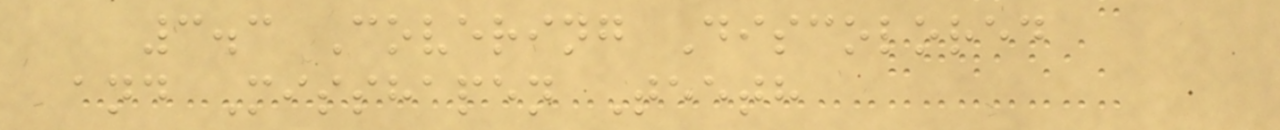3.3 Covering Discolored
and Misshapen Teeth
